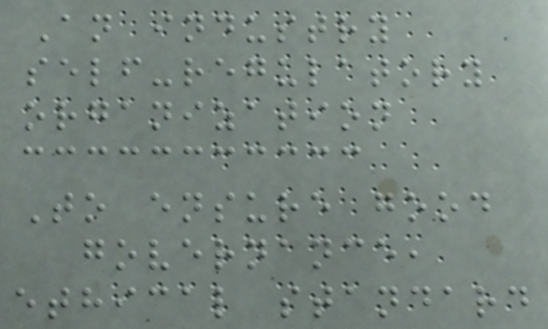An industry
self-regulatory
organization
To ensure good
governance,
ethical standard
